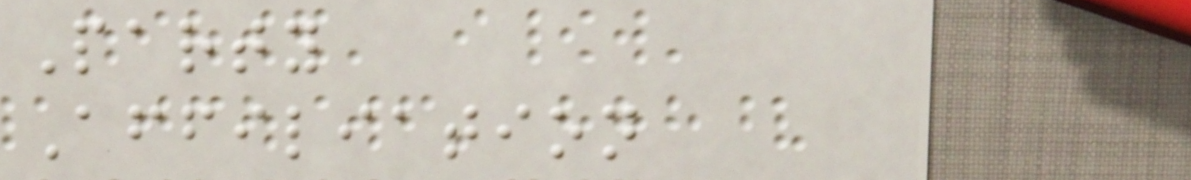Party
Affiliation
